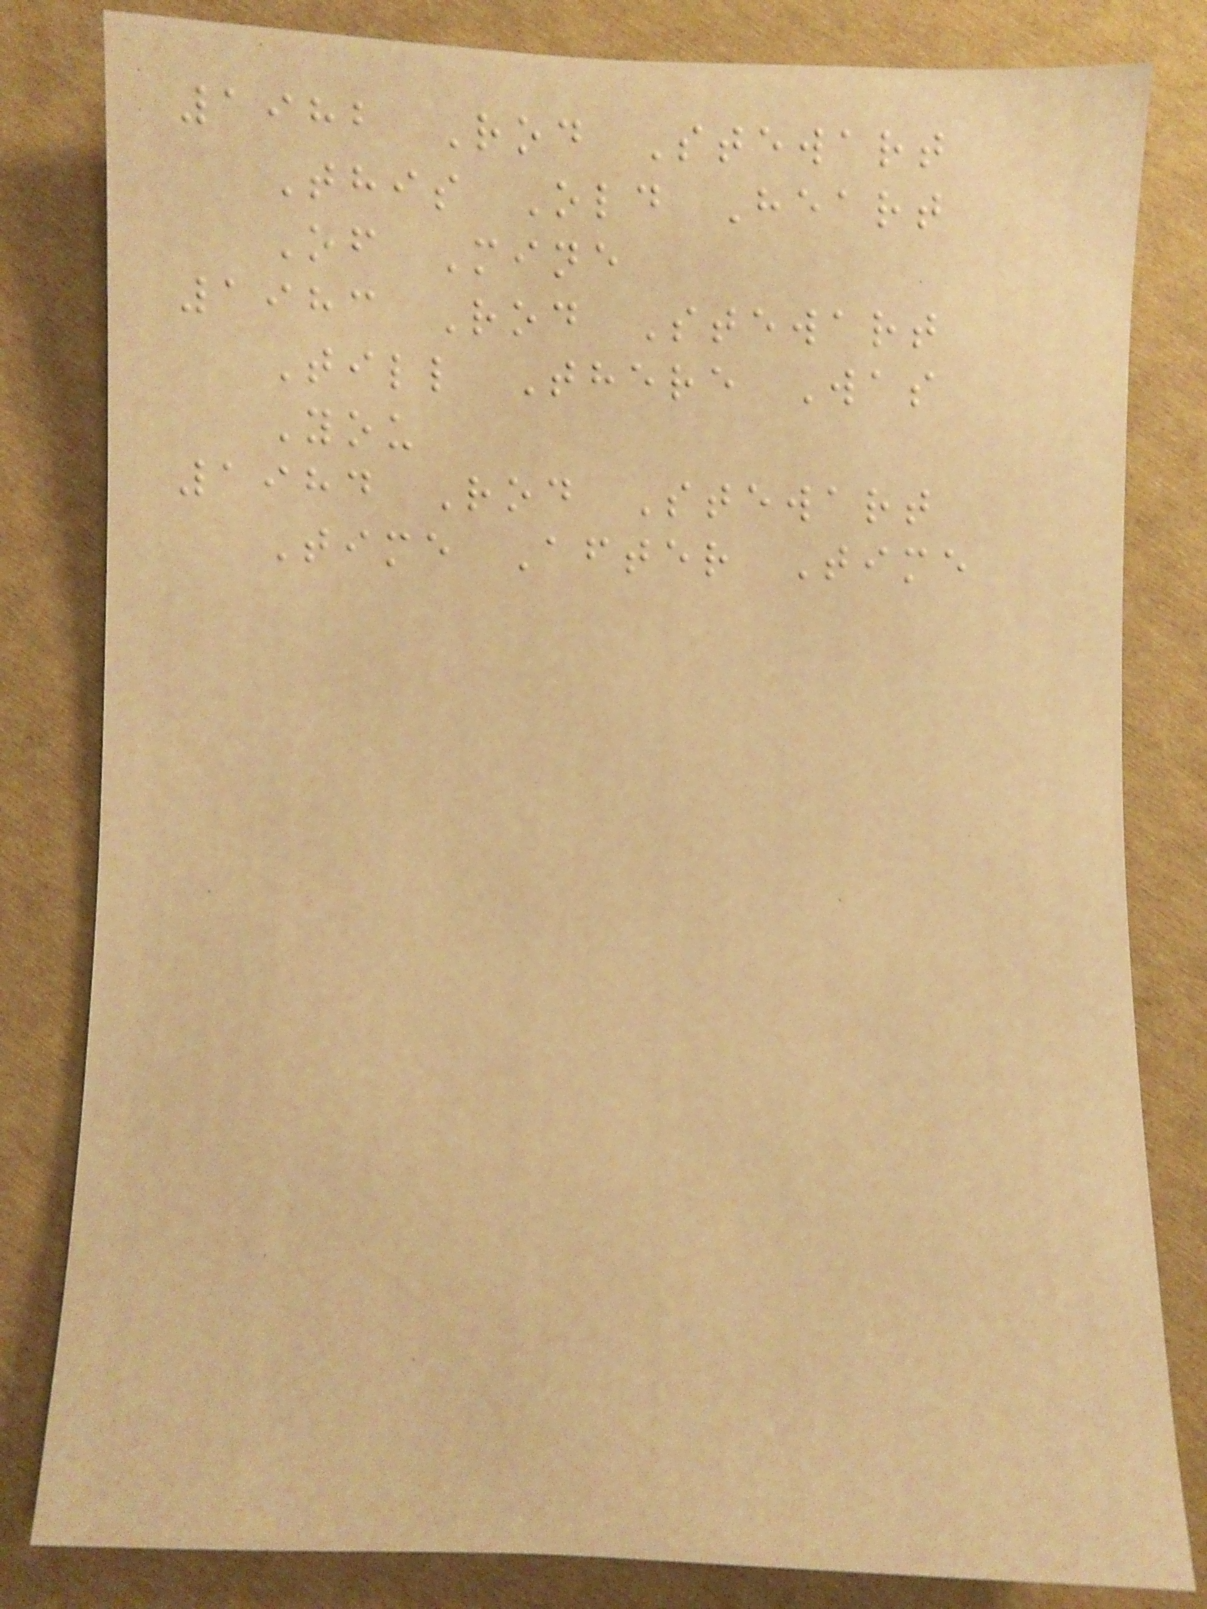1982 Rod Stewart
This Old Heart
Of Mine
1983 Rod Stewart
Till There Was
You
1984 Rod Stewart
Time After Time
